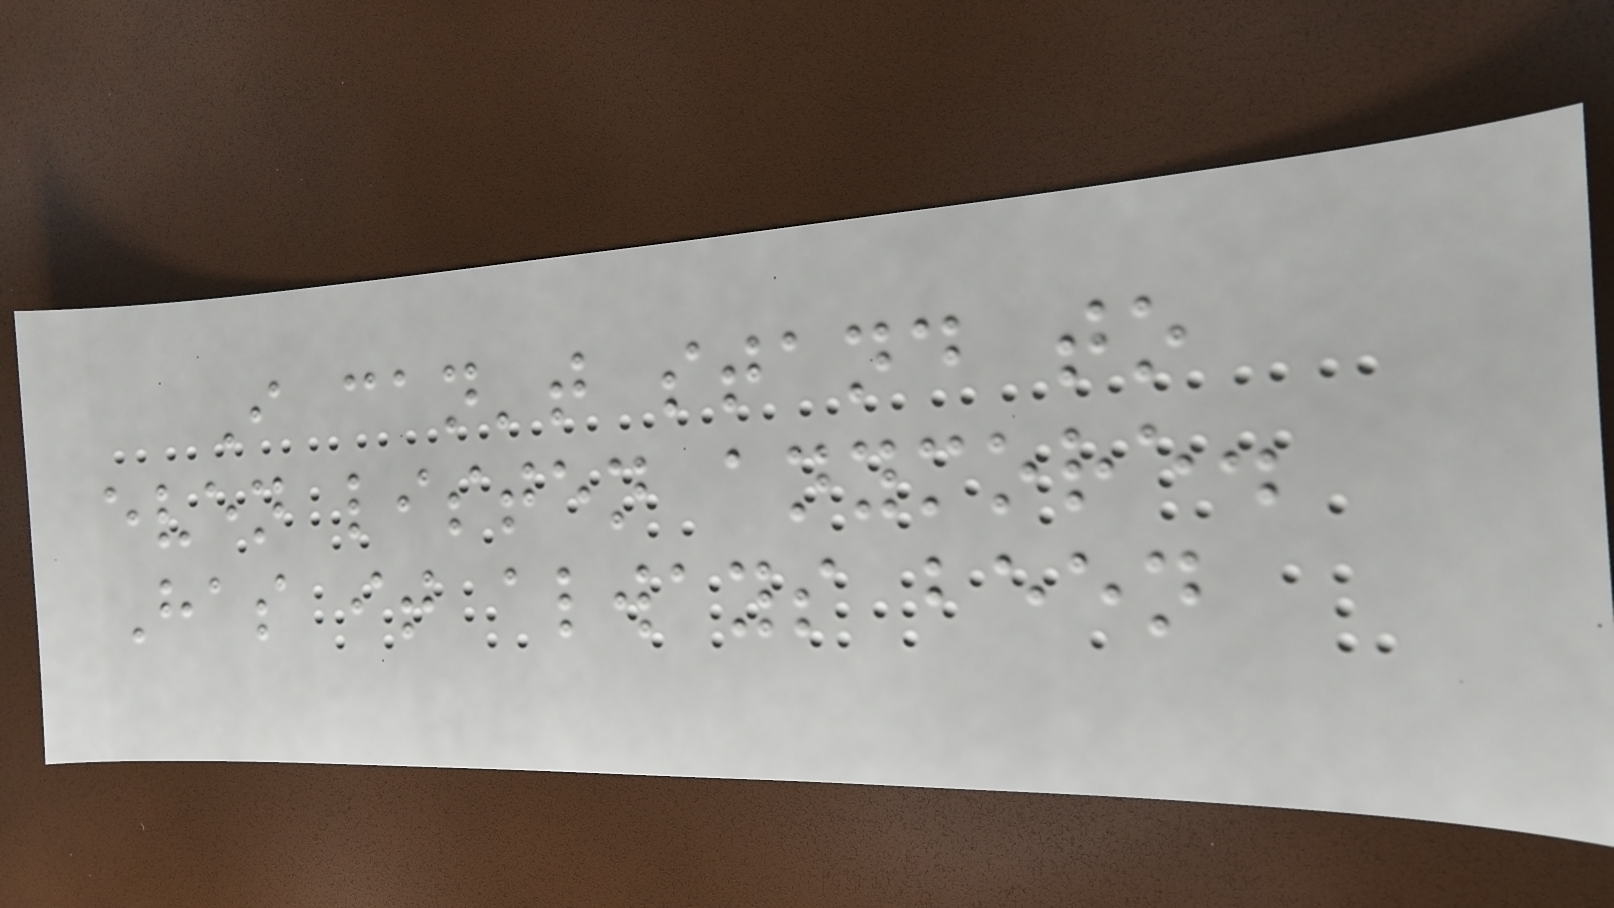I can't stand to
even listen anymore.
Has it always been
